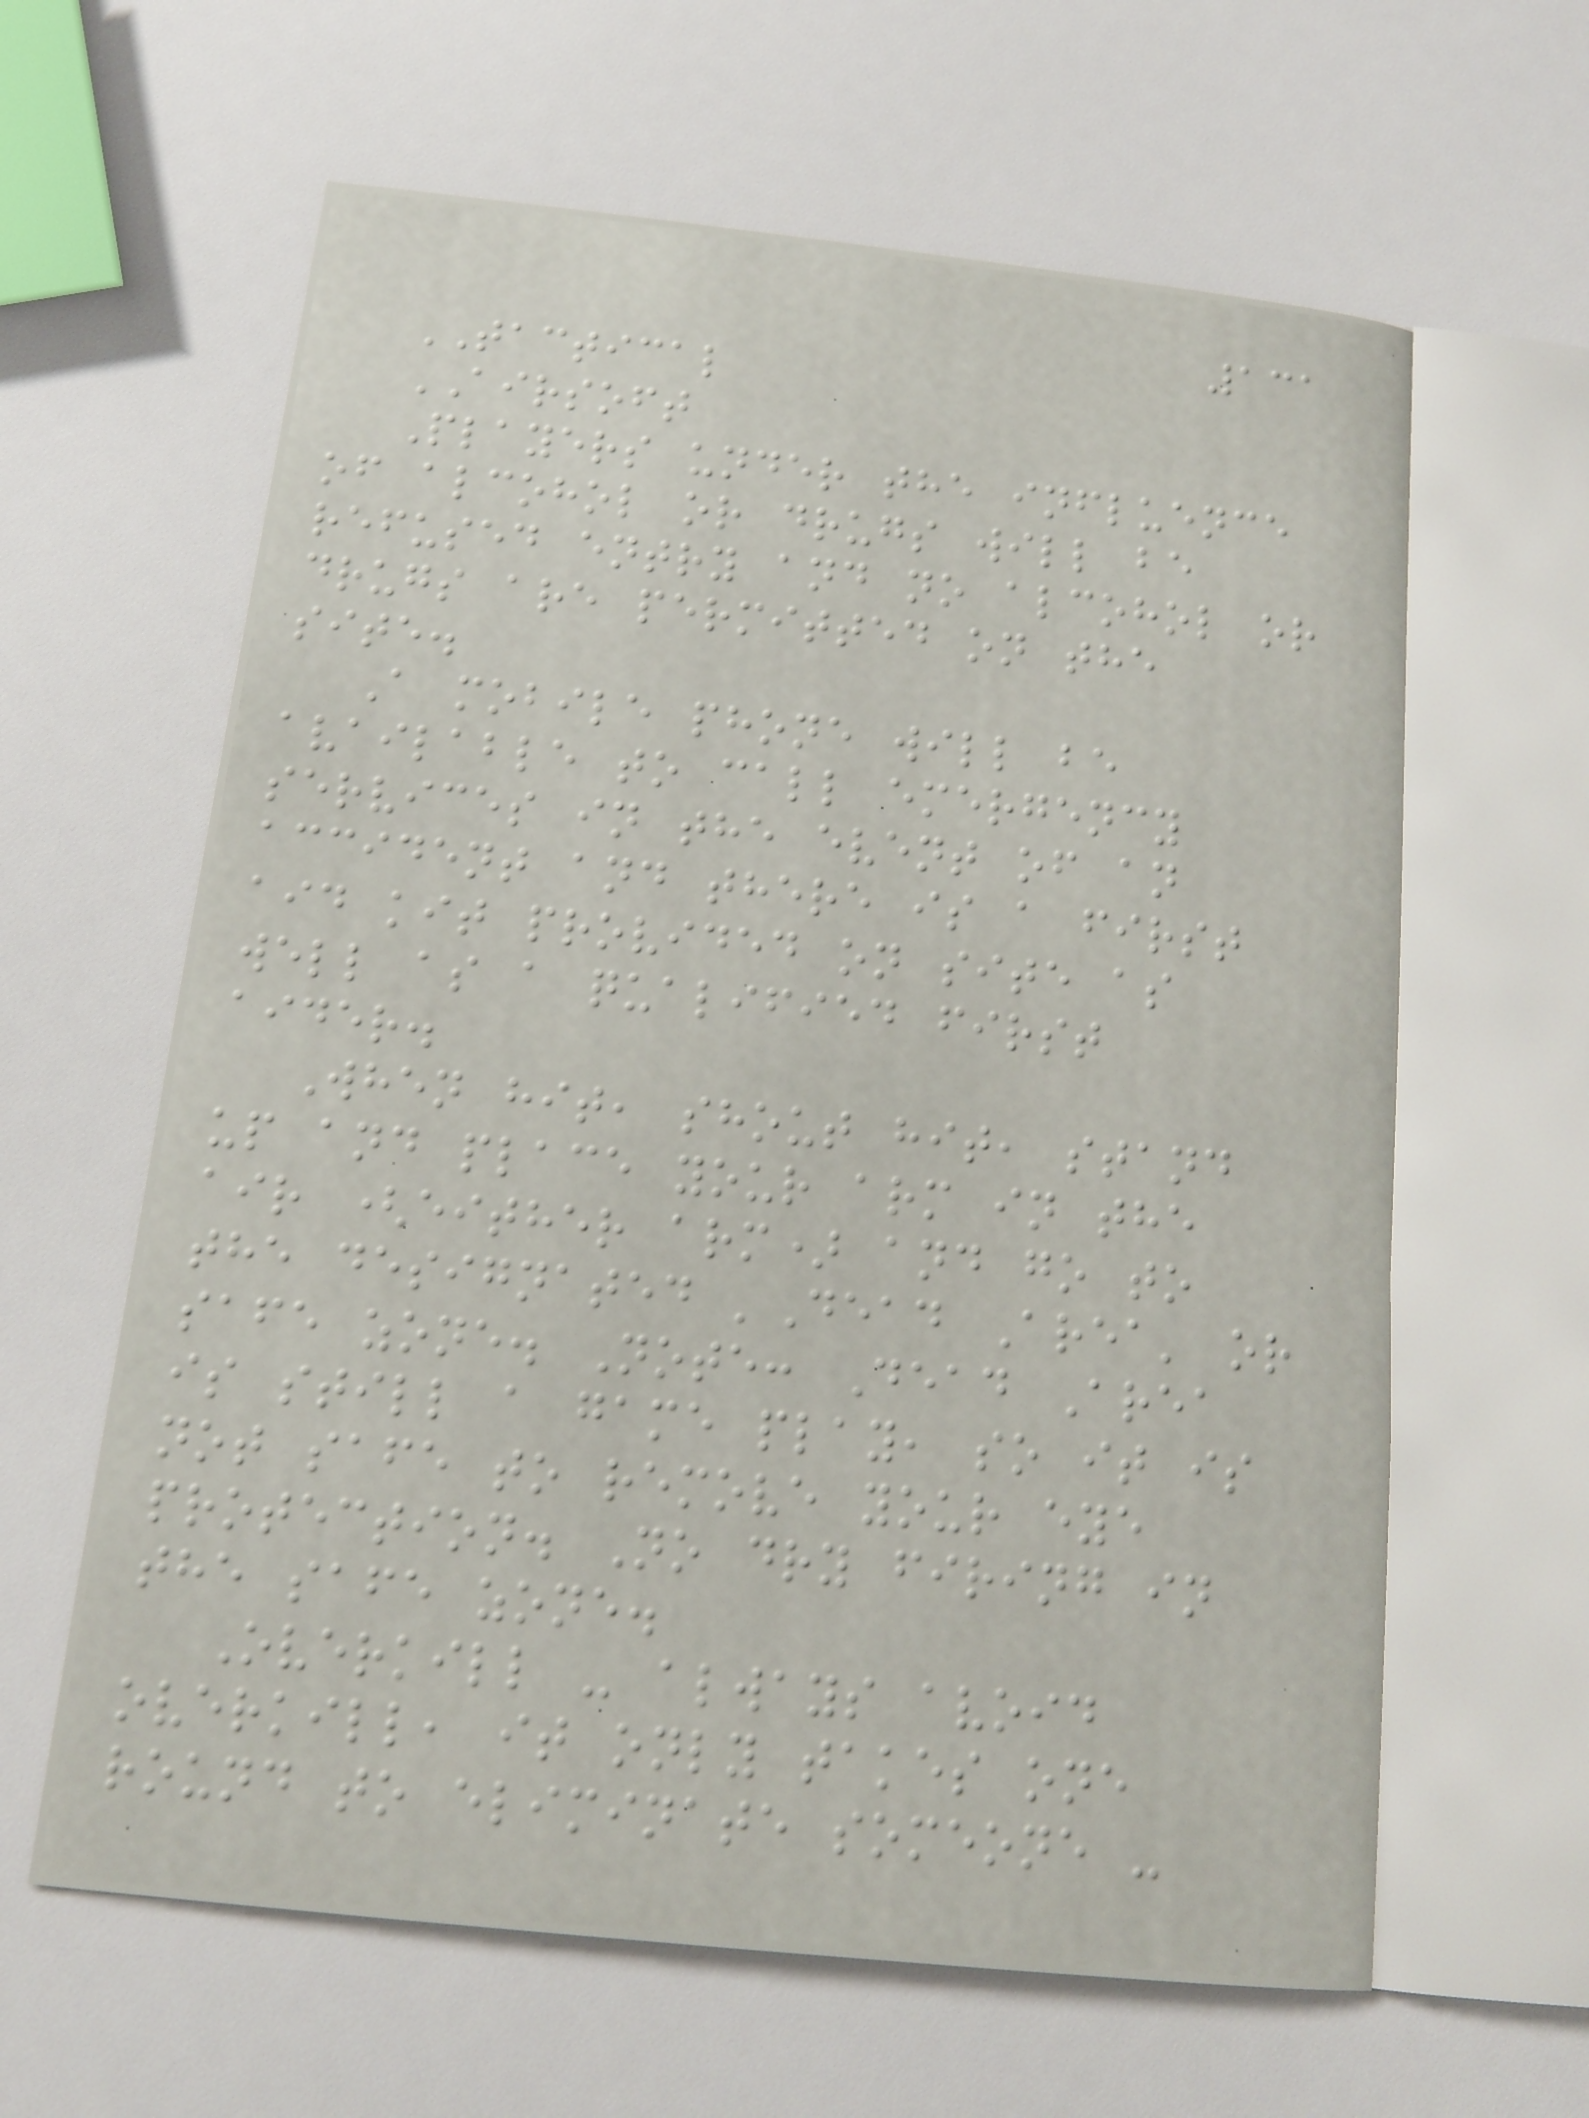131
TACTICAL
AIRSOFT
Players under the influence
of alcohol or drugs will be
refused entry and no alcohol or
drugs are permitted on the
site.
A mobile phone will be
available to call emergency
services in the event of an
accident and there is a first
aid kit provided on site as
well as a qualified first
aider.
When hit, shout hit, stand
up and place your arm in the
air (either arm) and go to
the designated 'Dead Area' or
safe zone. Note: Dead Area
is still a game play, so it is
not safe to remove your eye
protection. No dry firing in
the safe zone.
Overkill - always avoid
overkill, it only takes one
round to eliminate someone -
